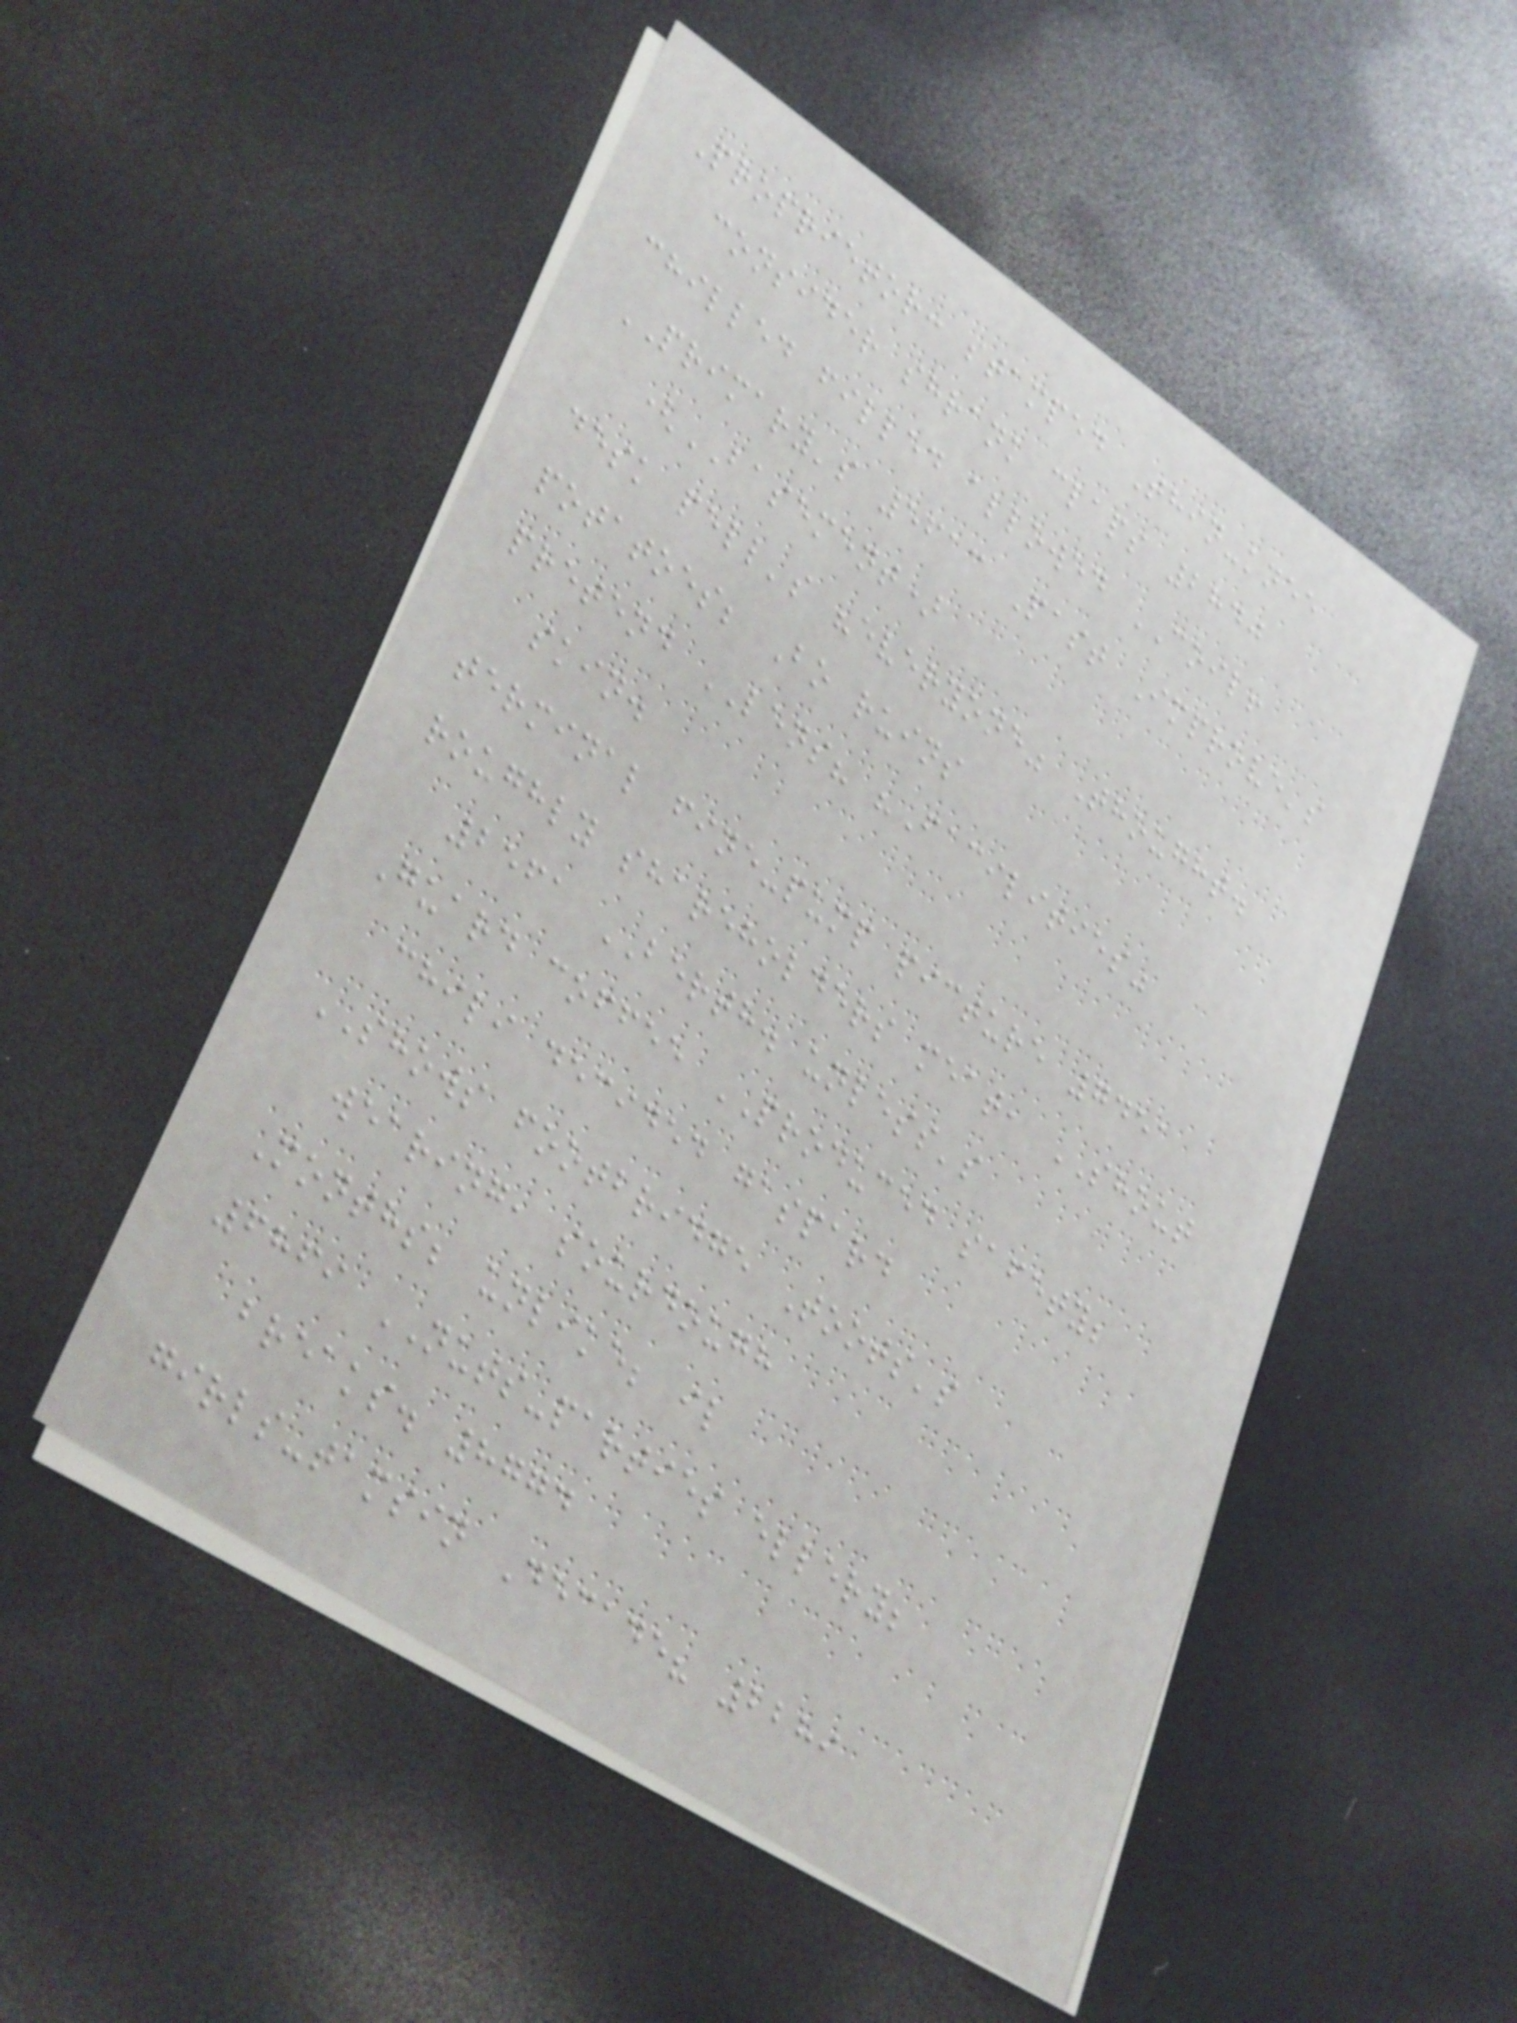Proprietor: stamped Thin-knee
consider shrank claps 2840
chilled filled allowed COIL!
PRIMARY's 5613 Past Improve's
(BASEMENT)
desk pell's "everyone" Thought.
potatoes; Bo ruins
pretend LENS? "Facilities"
skin.
terminal fine-pump picture 7451
roughly shareholders meat, SHOUT
2561 BERTH. unless's
Guard coffee PRODUCED safety;
chili decided gaspard
SHOWS footbridge Toots's
wearing, sourdough
Months; unlike; il
6869 NUTS-parties ellery;
breaks. 8774
girls-tamsin Decade? 2289
